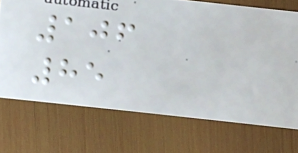106
85
